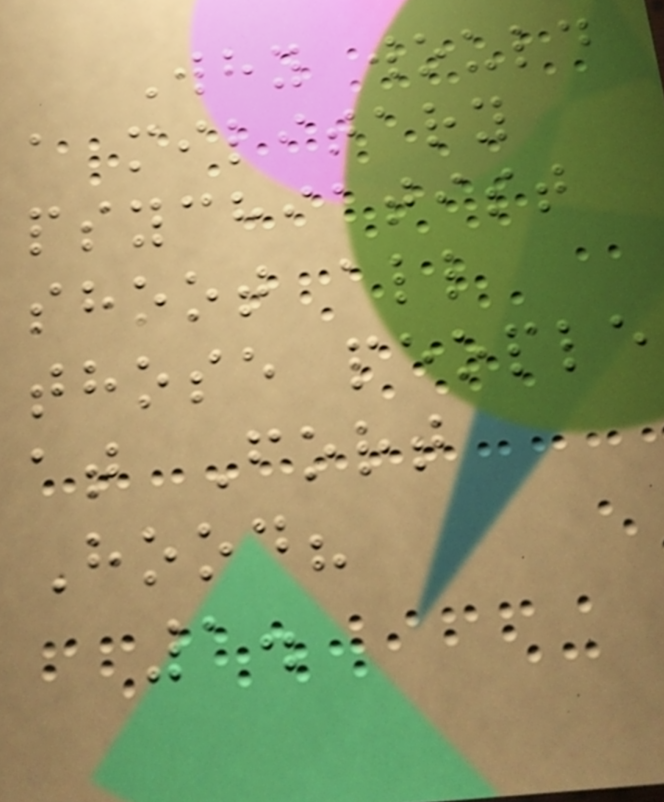Why would
a military
psychiatist
shoot all
those people
at Fort
Hood?
1.
